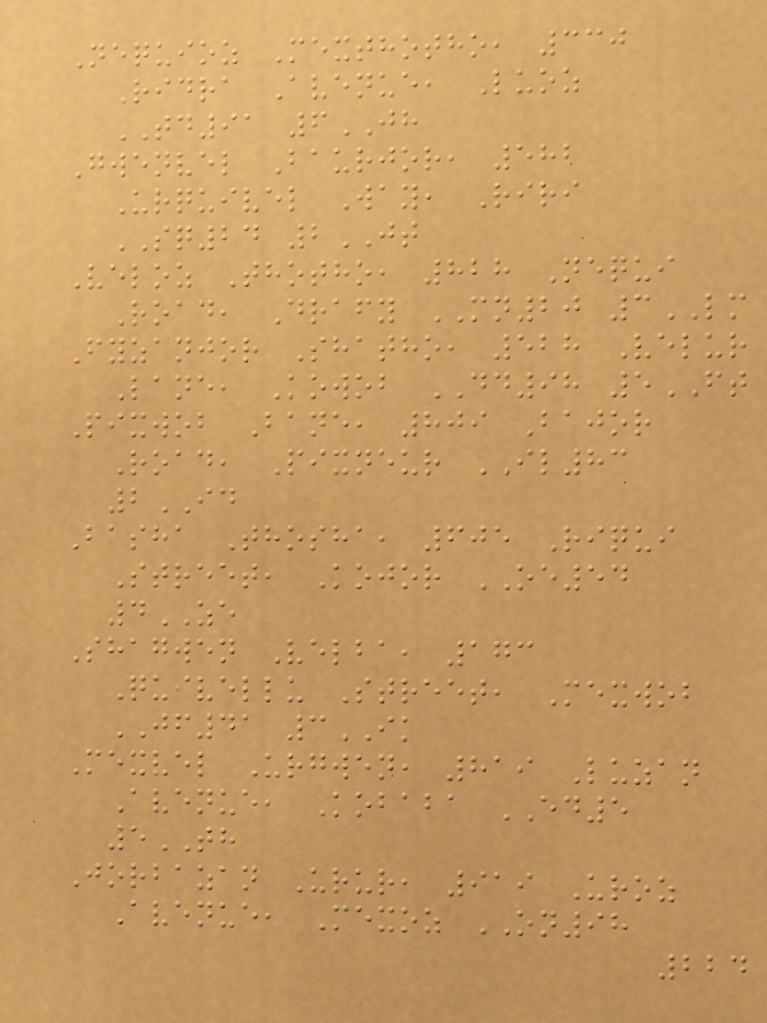Nequioz Mexthotho, 330
Ridra Avenue, Luoz
TD91 6JH
Gwenvel Baurjor, 582
Urquivel Way, Riri
SQ24 2JT
Veloz Thotho, 828 Nequi
Road, Drafy MN20 3LM
Fyzanjor Shatho, 528 Velur
Lane, Kowob DD98 5FT
Pixwob Bane, 809 Bajor
Road, Pixneur IL83
2ID
Basha Thosha, 605 Riqui
Street, Kojor OE54
4ZE
Shagwen Velba, 173
Quivellu Street, Mexwob
JF41 3IK
Mexvel Urgwen, 819 Luzan
Avenue, Kobaba ED5
5TH
Jorbazan Urur, 919 Uroz
Avenue, Mexoz ON98
224
